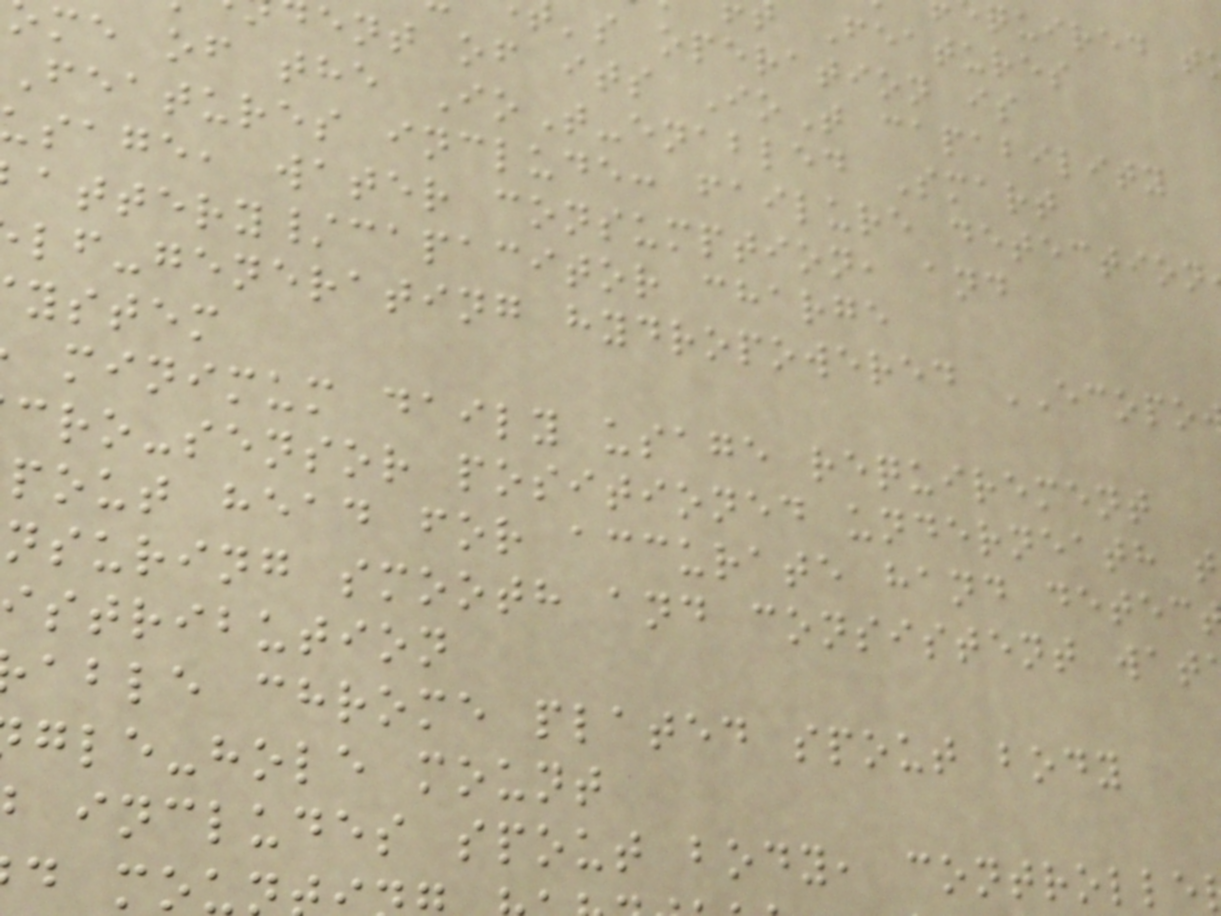Features
's operation is
ent of its IoT capability
me of the IoT-enabled Smart
Features include: failure detection
sage, water consumption, and
attery/capacitor charge
lf-generating hydropowered ECOPO
ystem
minimum daily usage requirement
cro-sensor positioned underneath t
pout head for accurate hand detec
nsuring smooth and consistent wat
stribution
able chrome plated spout body
gle-hole mount
includes spout body, controlle
